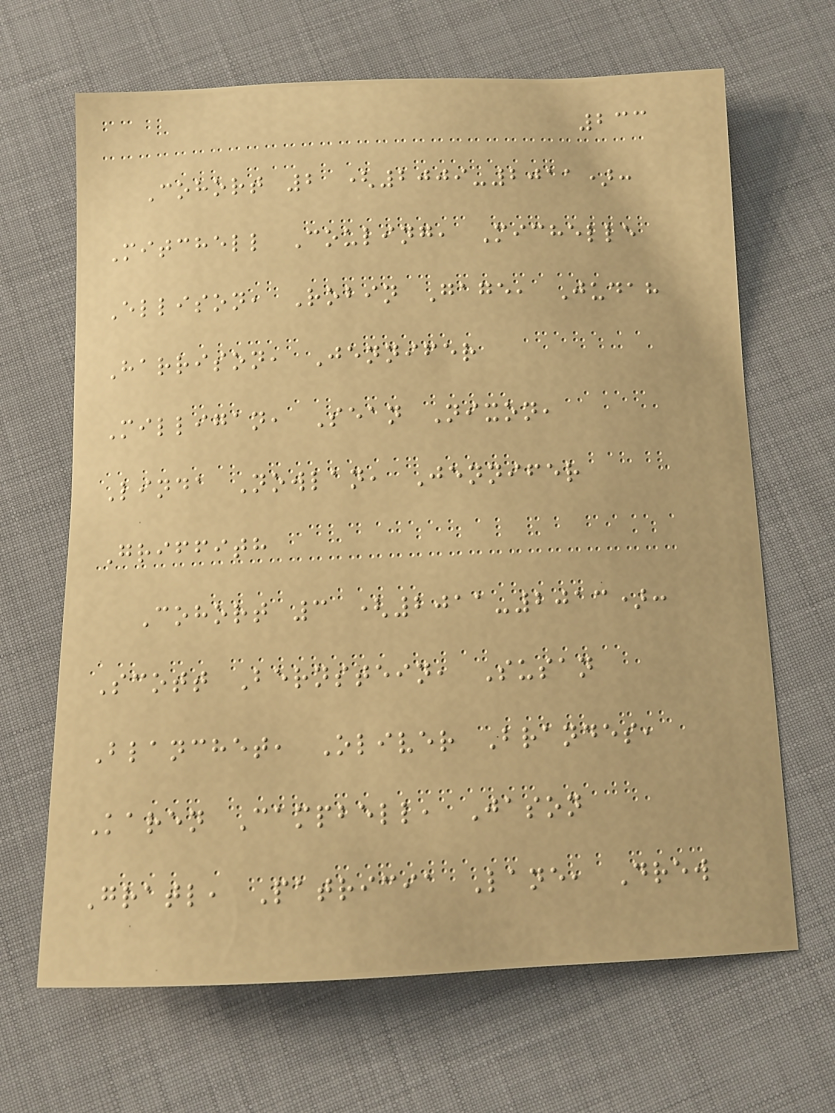233
Cohort 2 (2009-2011):
Mitchell Couling, Michelle
Ellison, Robin Gage, Judah
Harrison, Jennifer
Milligan, Sean Nixon,
Linda Nowlan, Jennifer
Griffith
Cohort 3 (2011-2013):
Scott Bernstein, Susan
Blanchet, Oliver Brandes,
Karen Campbell, Jason
Gratl, Patricia Lane, Drew
